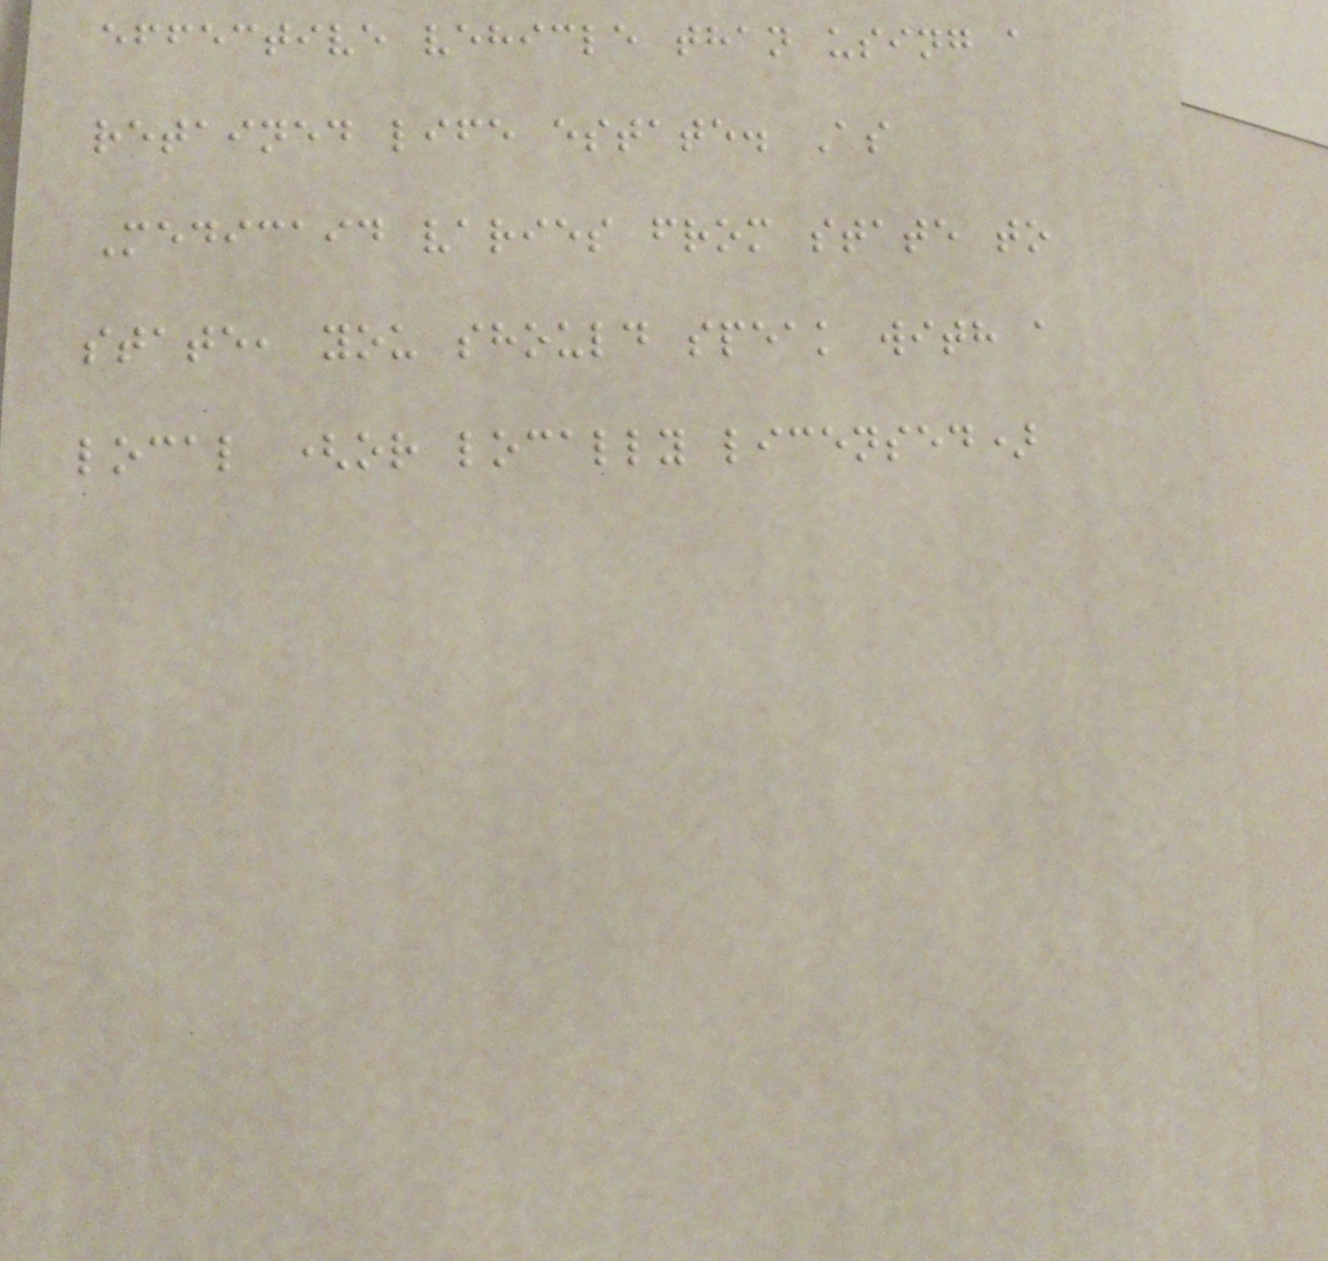effective vehicle than using a
retained life estate. As
Medicaid varies from state to
state, you should speak with a
local (or locally licensed)
